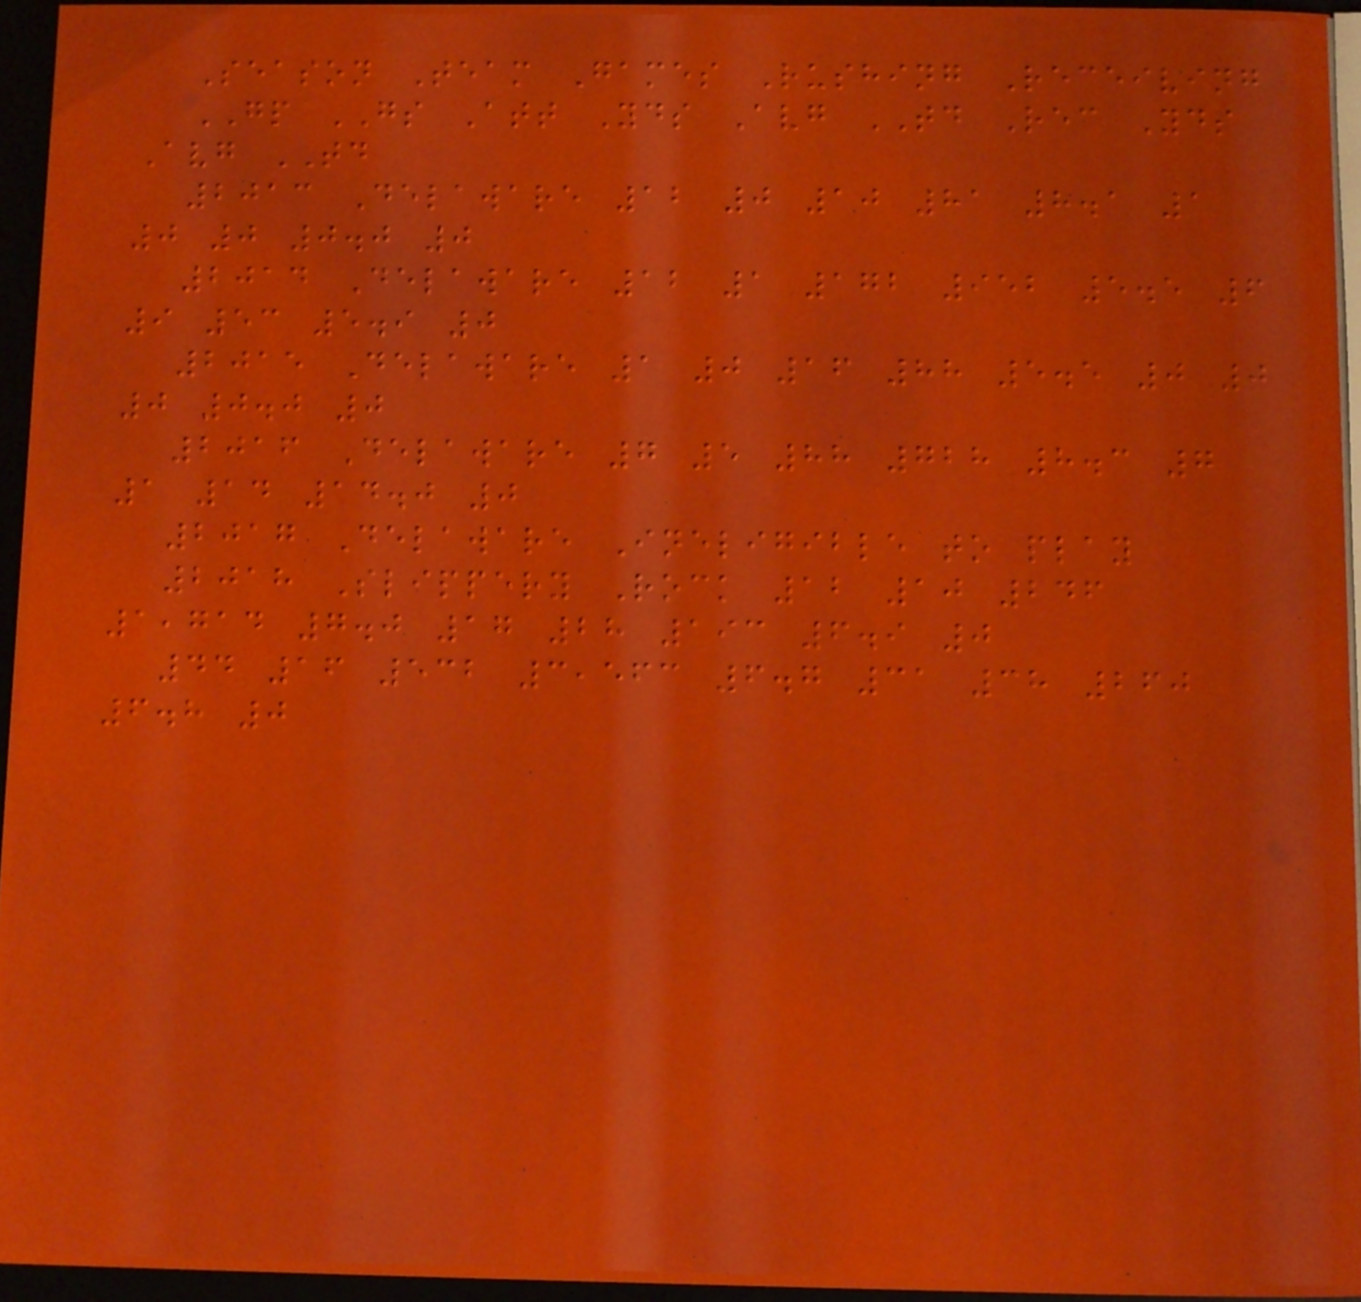Season Team Games Rushing Receiving
GP GS Att Yds Avg TD Rec Yds
Avg TD
2013 Delaware 12 0 10 81 8.1 1
0 0 0.0 0
2014 Delaware 12 1 172 952 5.5 6
9 53 5.9 0
2015 Delaware 1 0 16 88 5.5 0 0
0 0.0 0
2016 Delaware 7 5 88 728 8.3 7
1 14 14.0 0
2017 Delaware Ineligible to play
2018 Slippery Rock 12 10 246
1,714 7.0 17 28 193 6.9 0
44 16 532 3,563 6.7 31 38 260
6.8 0
